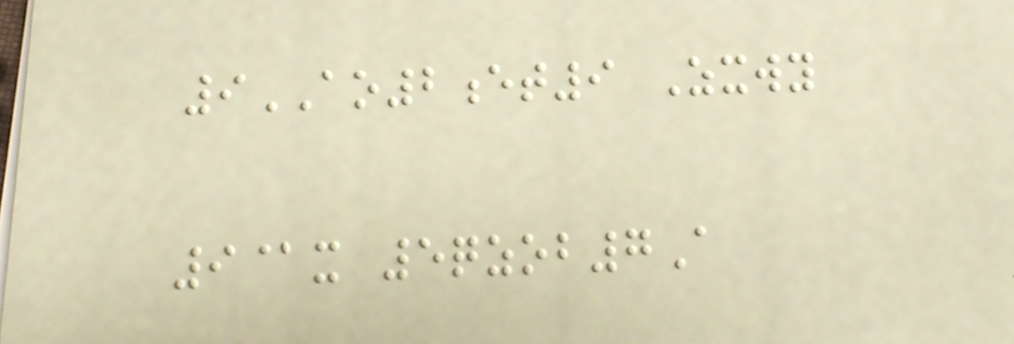9AO2et9 Zxwy
9@x 5qzob7A
